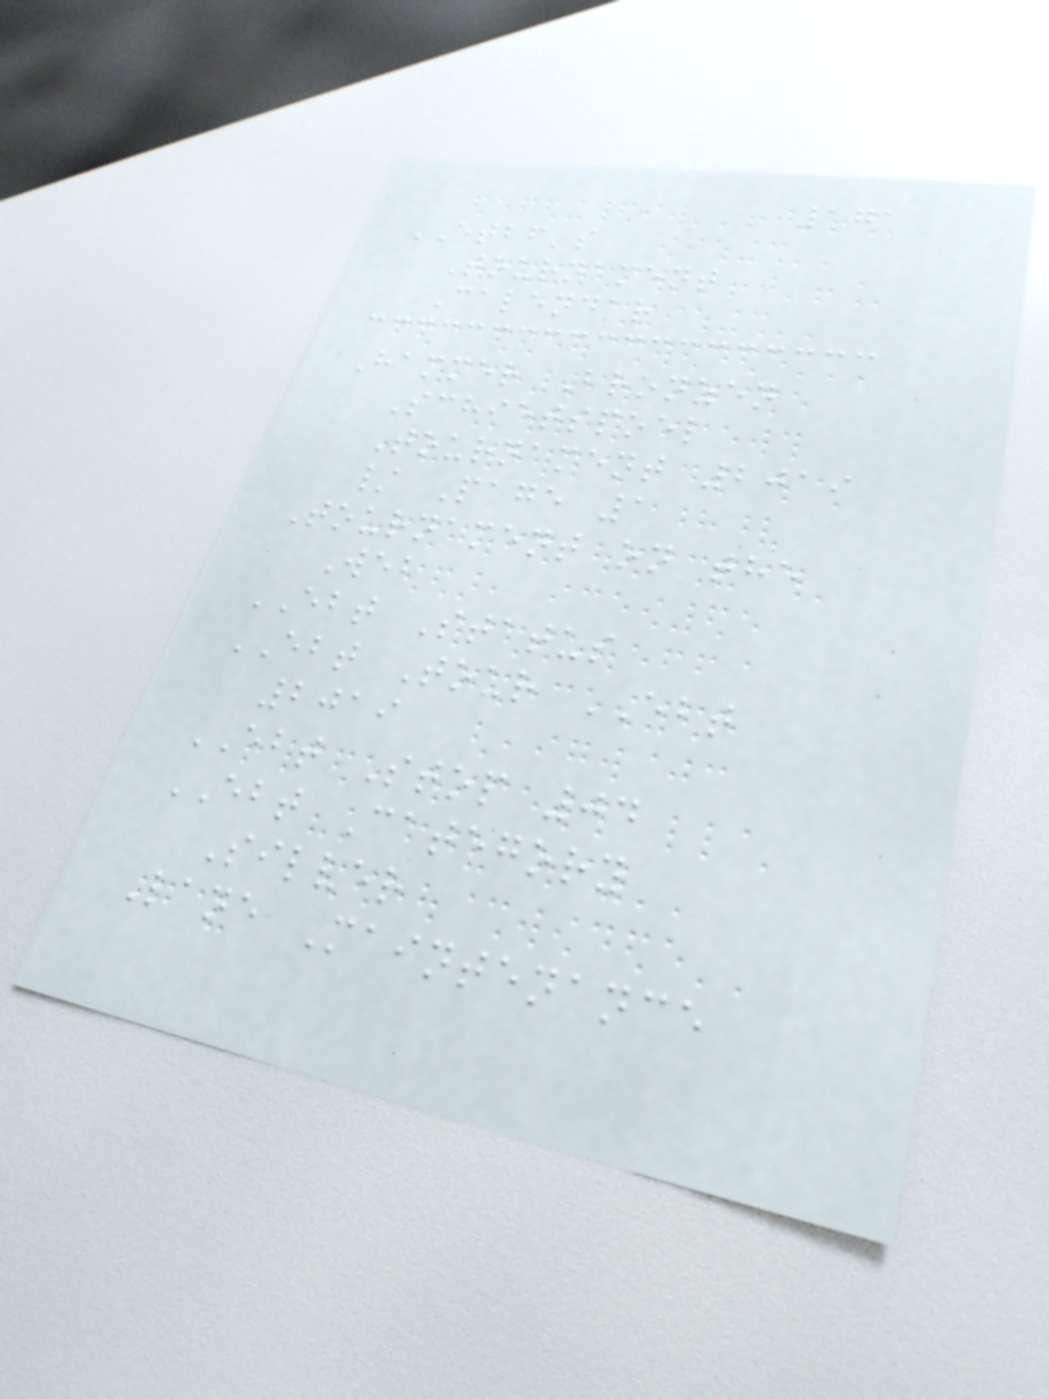171
ETBF's
Tournament
Calendar
Hammer Bronzen
Schietspoel
Tournament 2019
/ Page 1
Tournament on the
Web
EBT Status
EBT Tour EBT
2019
EBT Stop 04
EBT Category
Silver
Lane Maintenance
